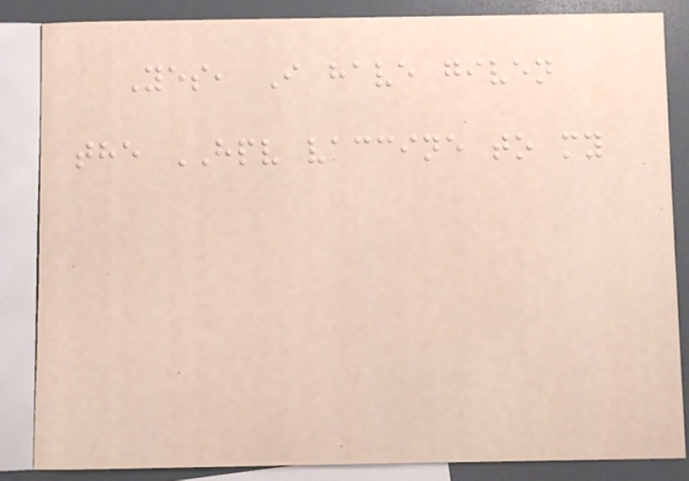Yes, I have given
the HPV vaccine to my
